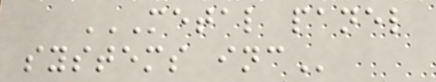METAL PANEL
SYSTEMS INC
